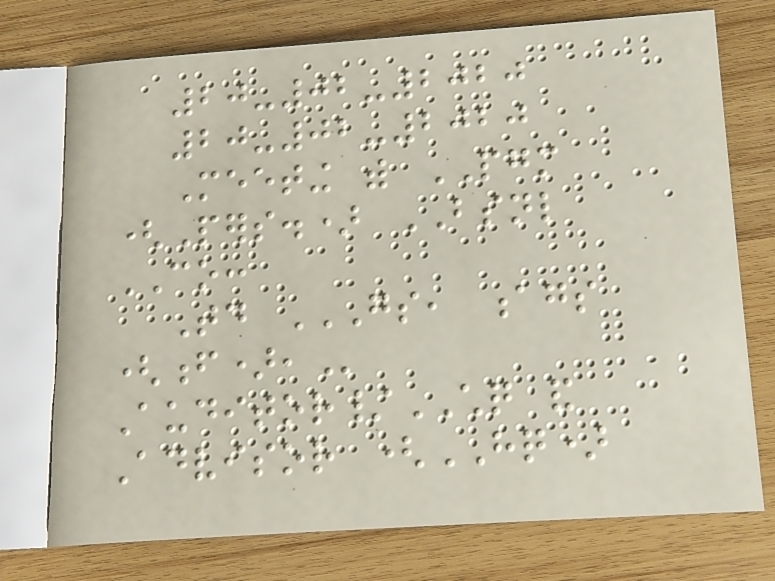20-02-2020
20-02-2020
Meeting with PGM
(Pers.) BSNL
CO:
Today GS, AGS
(F),
Auditor/CHQ and
Advisor (HQ)
